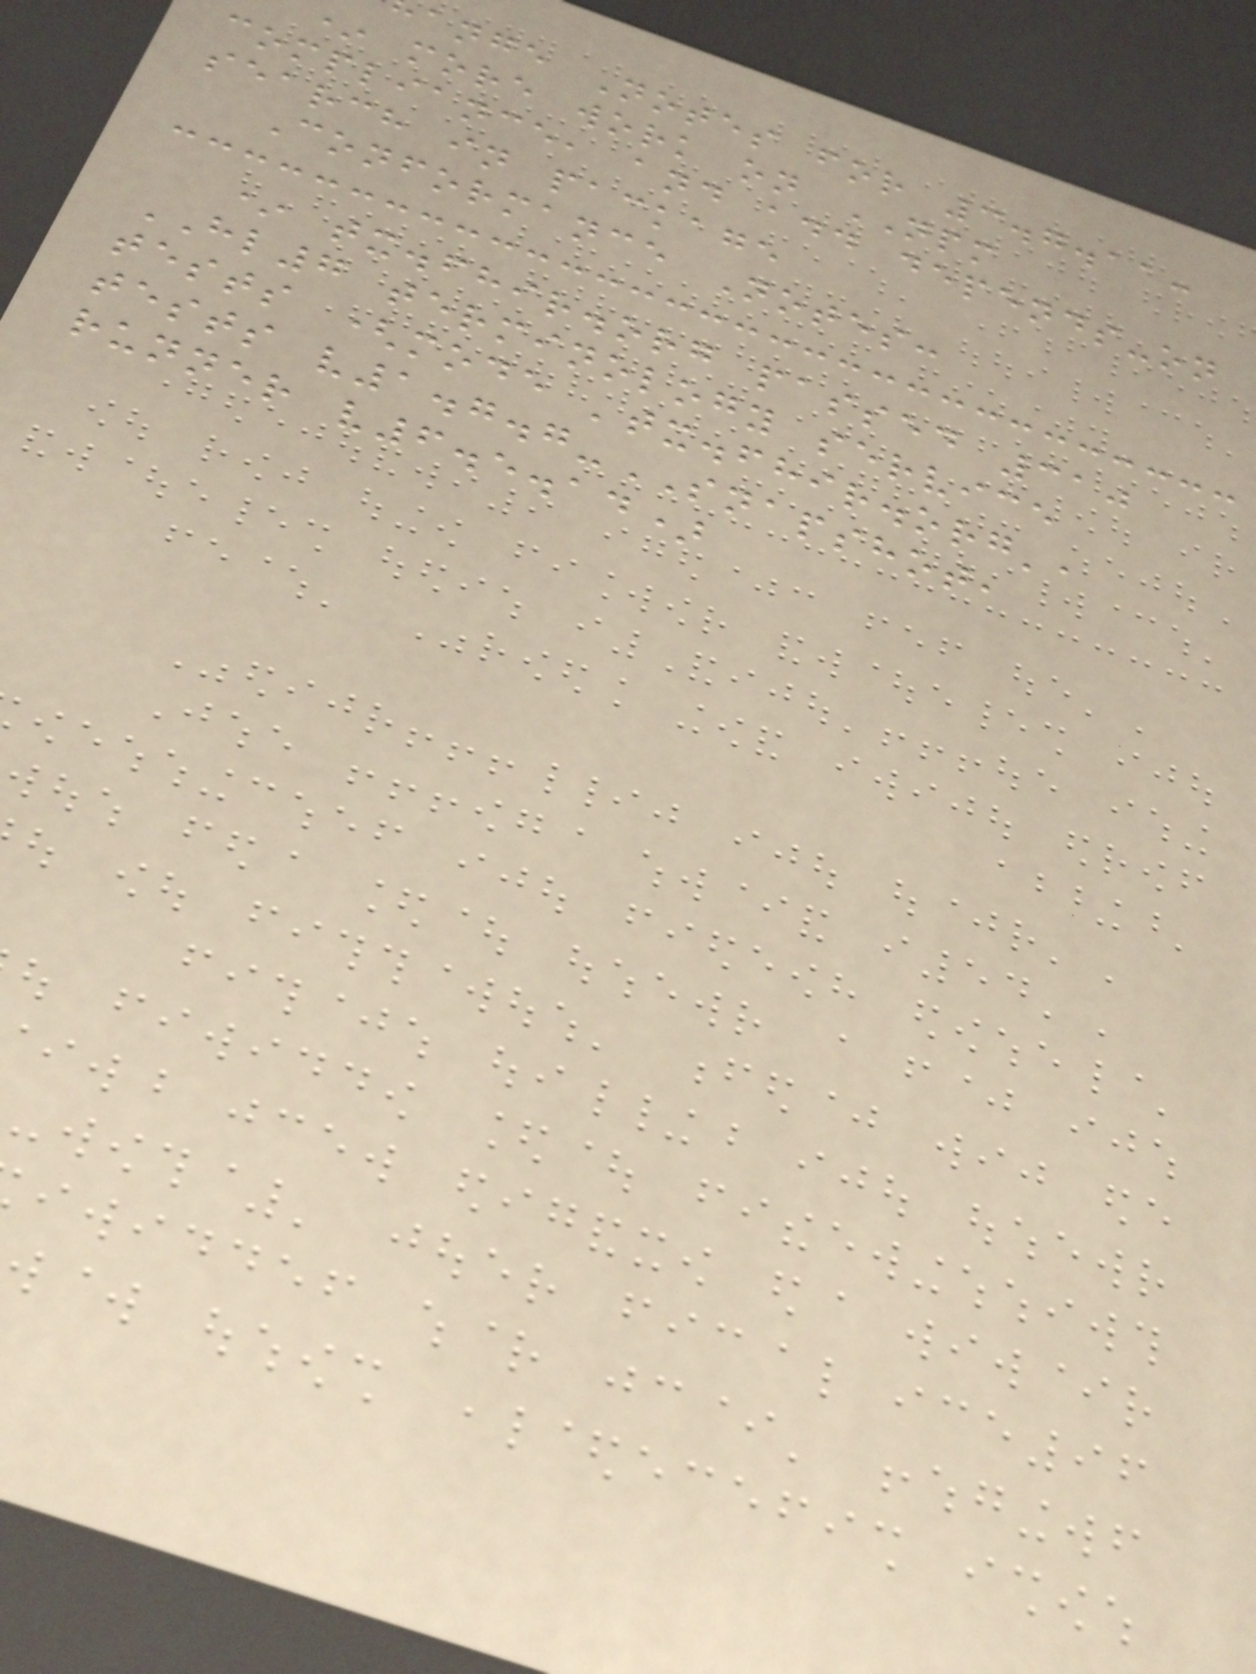ange Notes for 3.7.11:
* more work on NPM
compliance, and add depends-on
search in package
Conformance Notes:
* tx.fhir.org passed 310
HL7 terminology service
tests (mode 'tx.fhir.org',
tests v1.7.7-SNAPSHOT,
runner v6.5.14)
